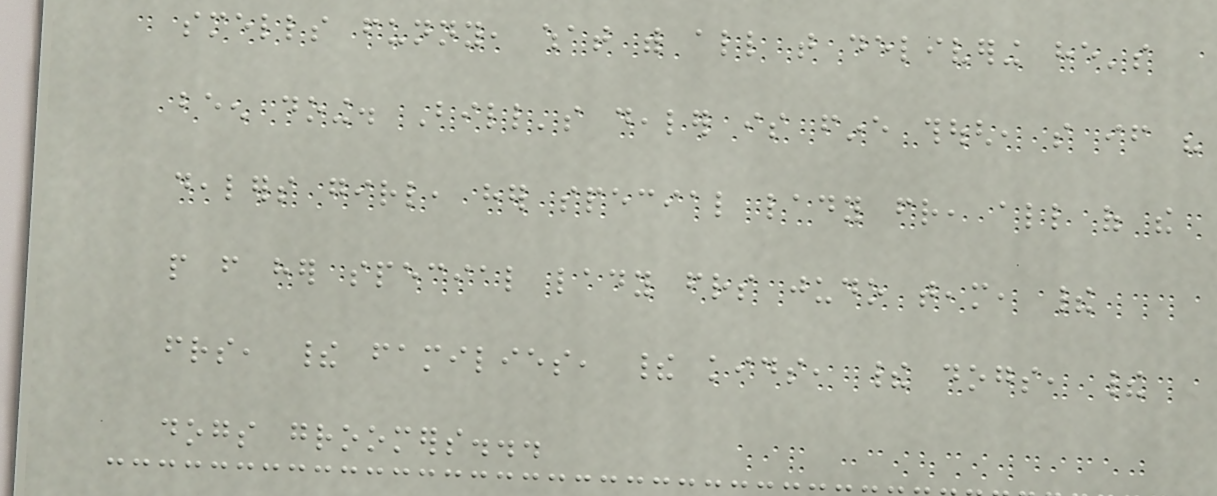smells funny, what with all that delivering he's
been doing. Bill's dealer is fine though, so if his
dealers girl, her special lady friend, all of the
people from her special lady friends judo team, their
friends, their families, their kids, their dogs, their
dogs groomers...
